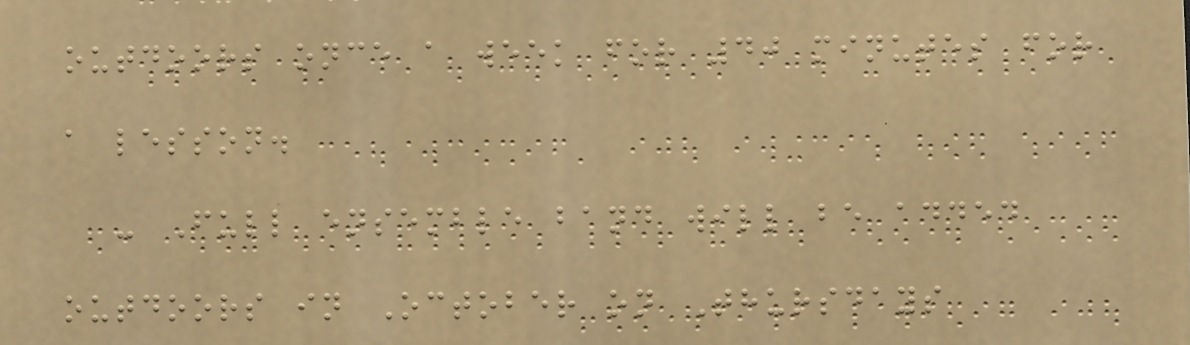outdoors once a week for 40 minutes for
a lesson.
- Full ensemble band will be added
outdoors in October on Thursdays
